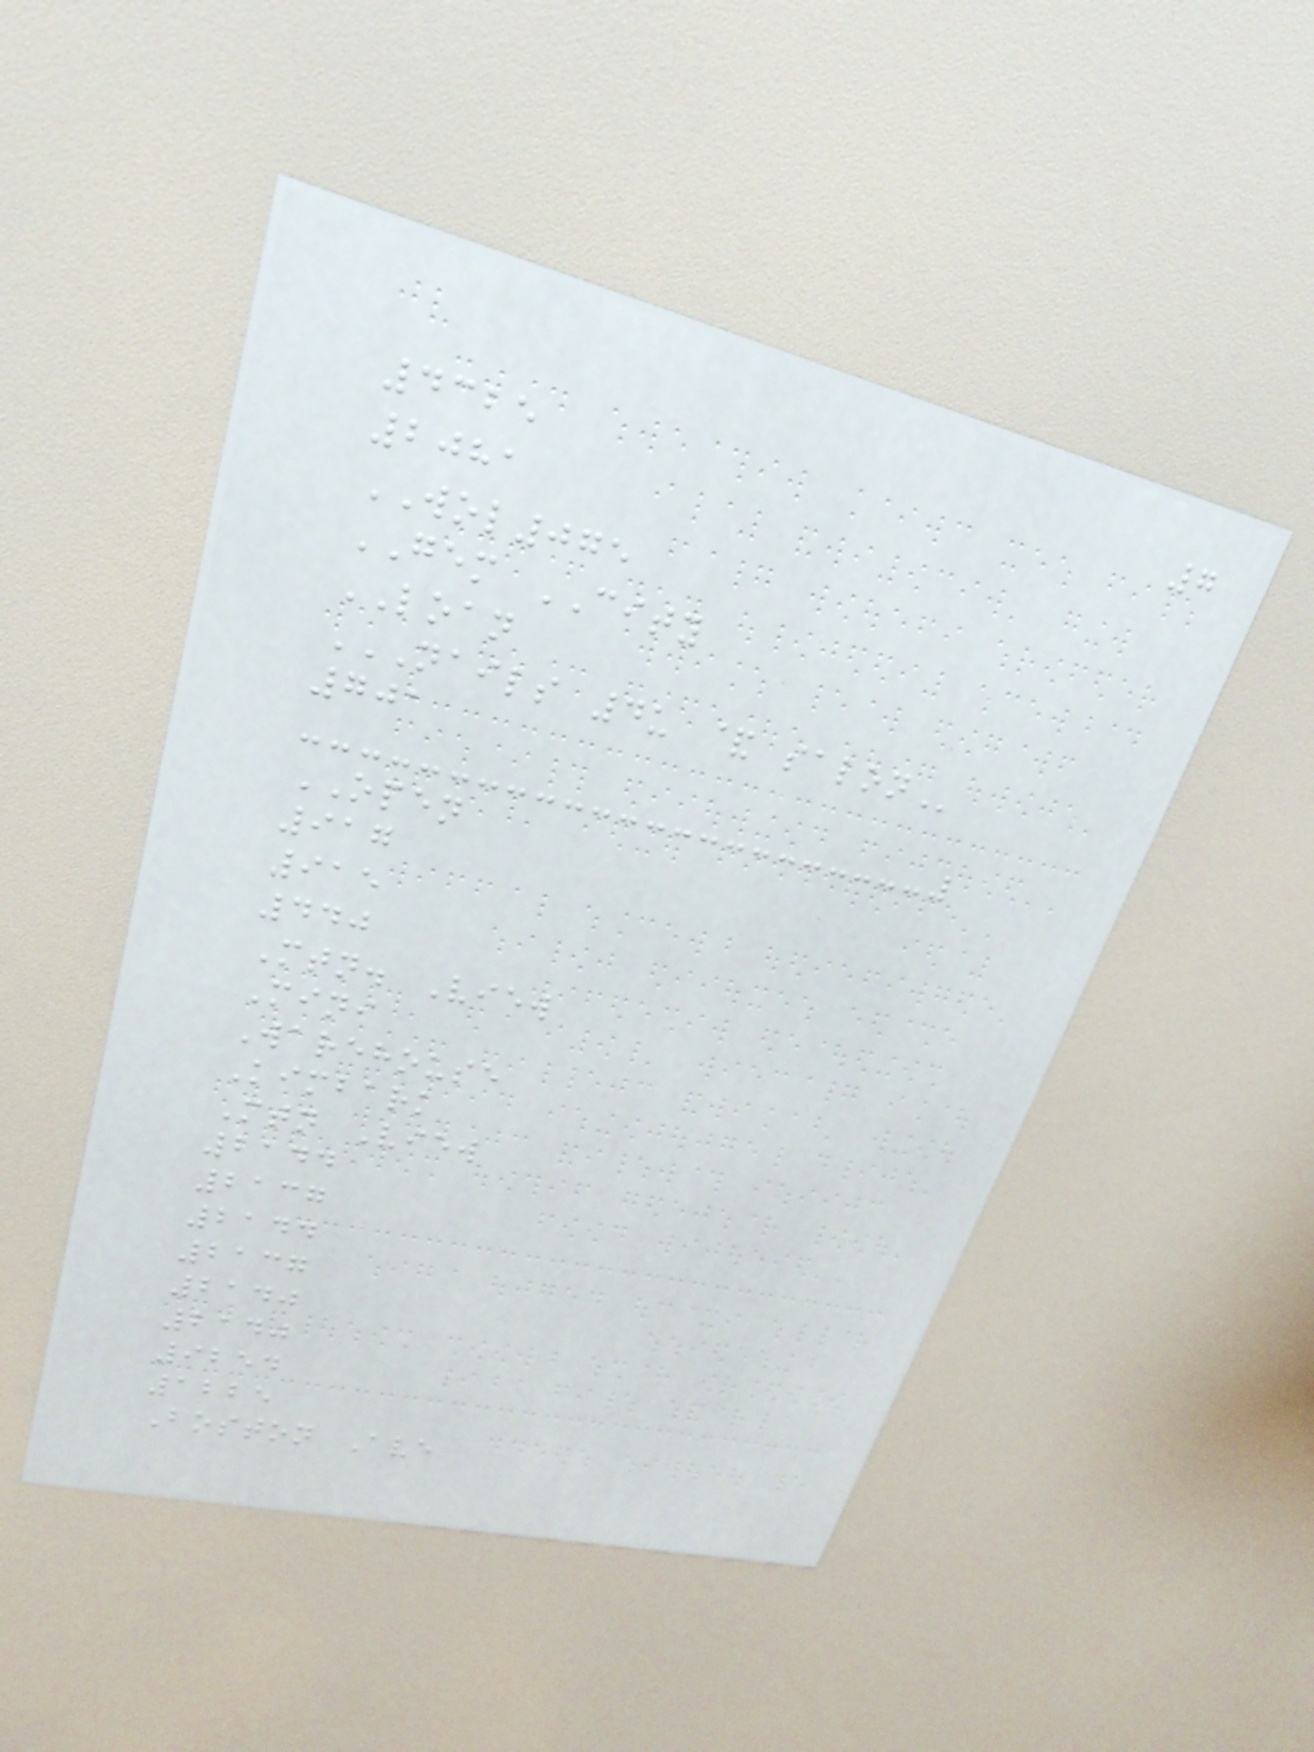7
4325
2081
WOL075
GEM CITY
LOAN
NAILS 4U & SALON
701
OPEN
917
915
440
Mtn. View
Mini
Warehouse
Kimbark
Mtn View
2144
2137
2144
2137
2140
2140
9254
1225
Boston Ave
